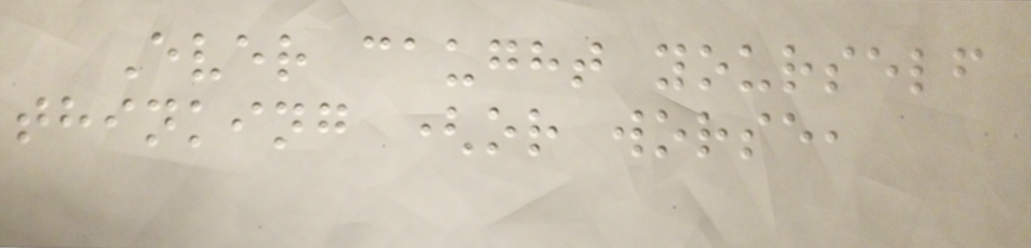Ever caught yourself
thinking (or worse,
